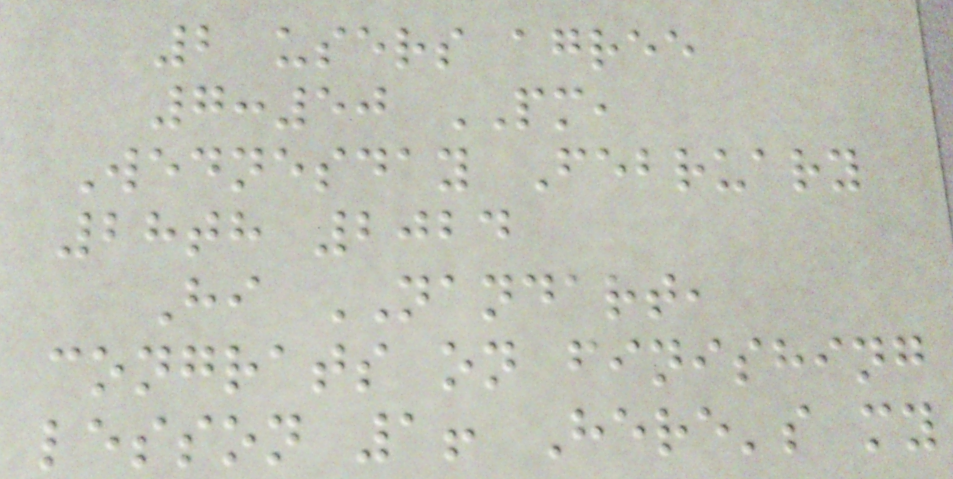2 users agree
7:50 PM,
Wednesday February
28th 2024
Hi NANDART,
congrats on finishing
lesson 1! Here's my
